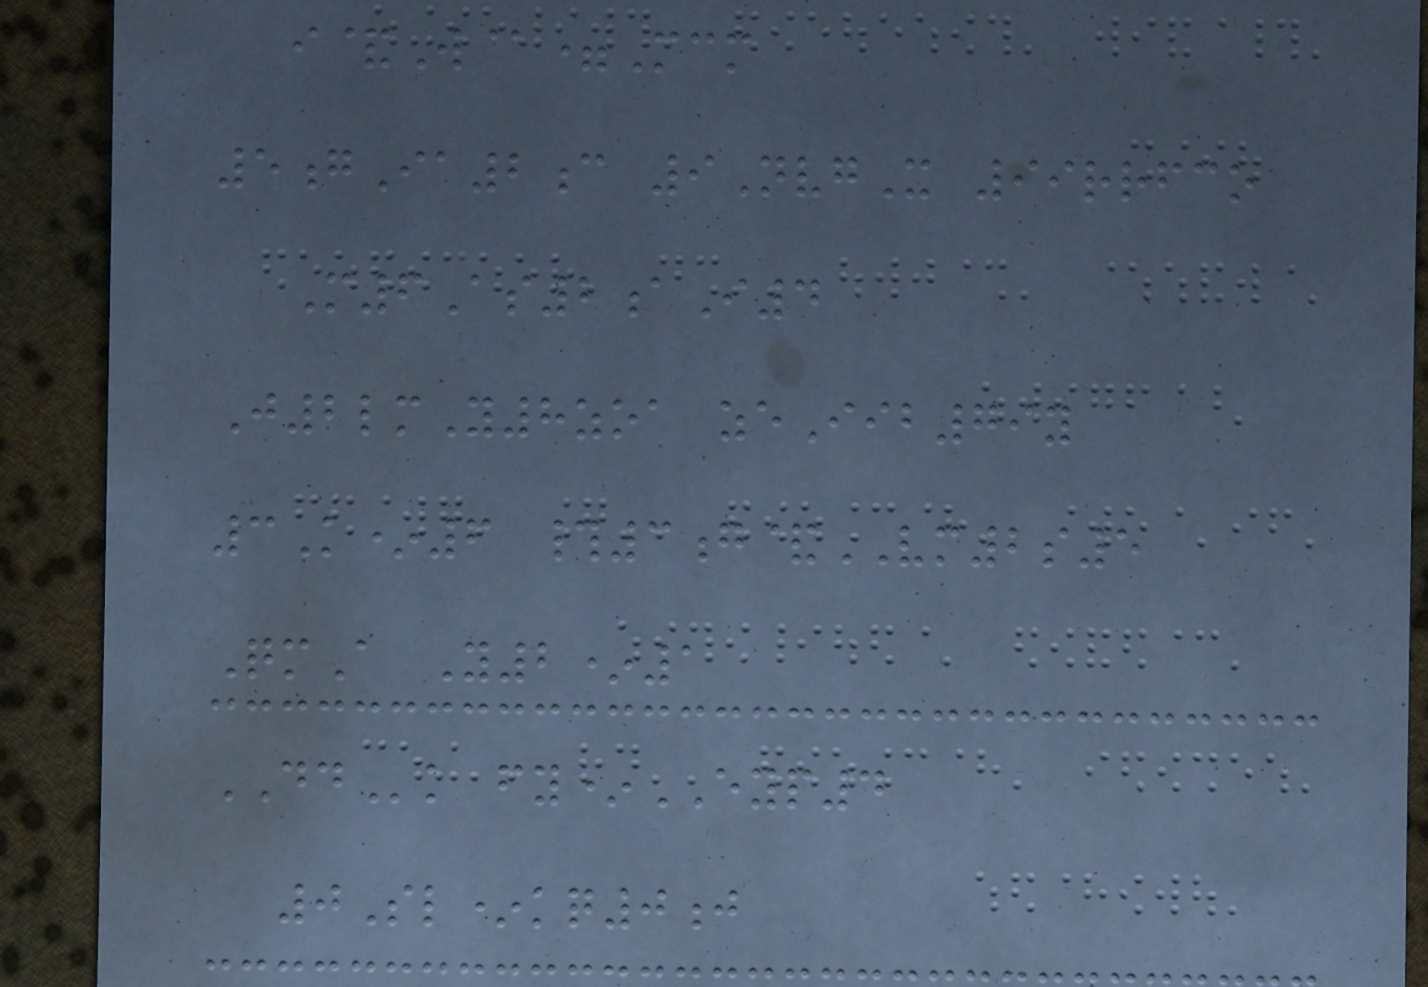i&W@=Mcm
5gIa2c 9NvgX 99rrfco
M6As2aI4
J2lmY8zoa zeIib79y
3K*6 #3g&VM2s5
QmA Y2*1
DDk fy*EYP4
0Sl*kq0j
